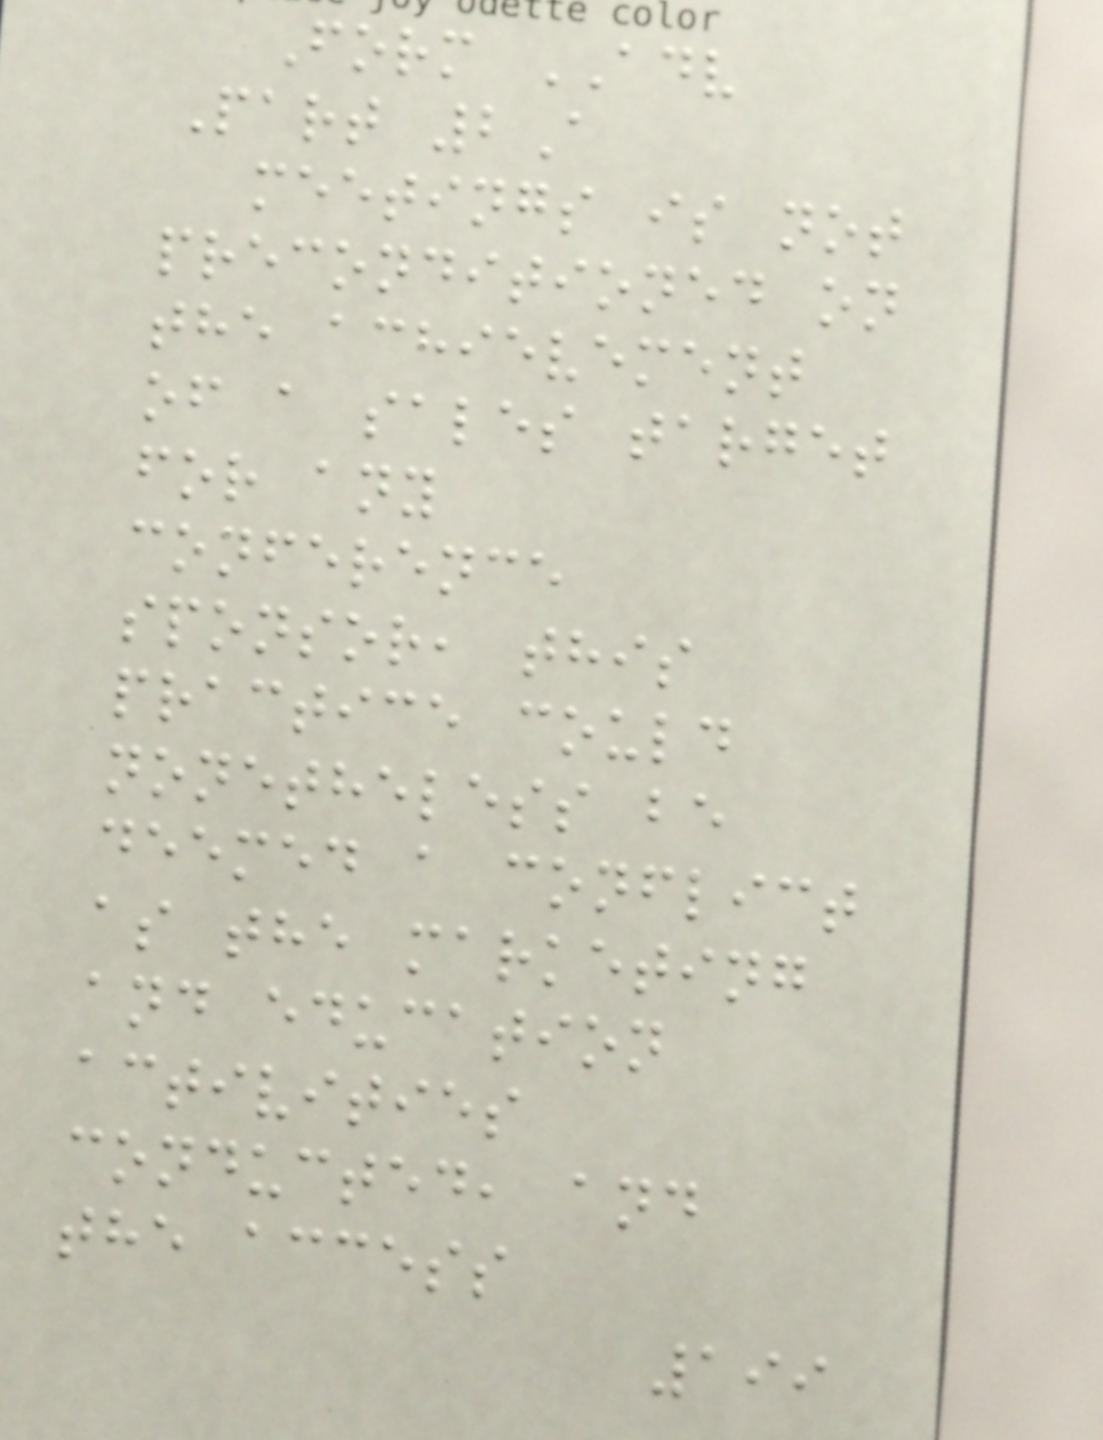Form ADV
Part 2A
meetings is not
preconditioned on
the achievement
of a sales target
for any
conference
sponsor, this
practice could
nonetheless be
deemed a conflict
as the marketing
and education
activities
conducted, and
the access
199
